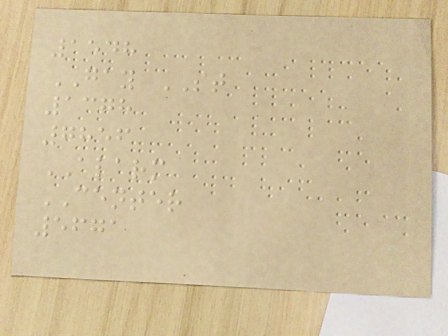1548
GAY ST
1378
7856
ALARM
CENTER
5671
